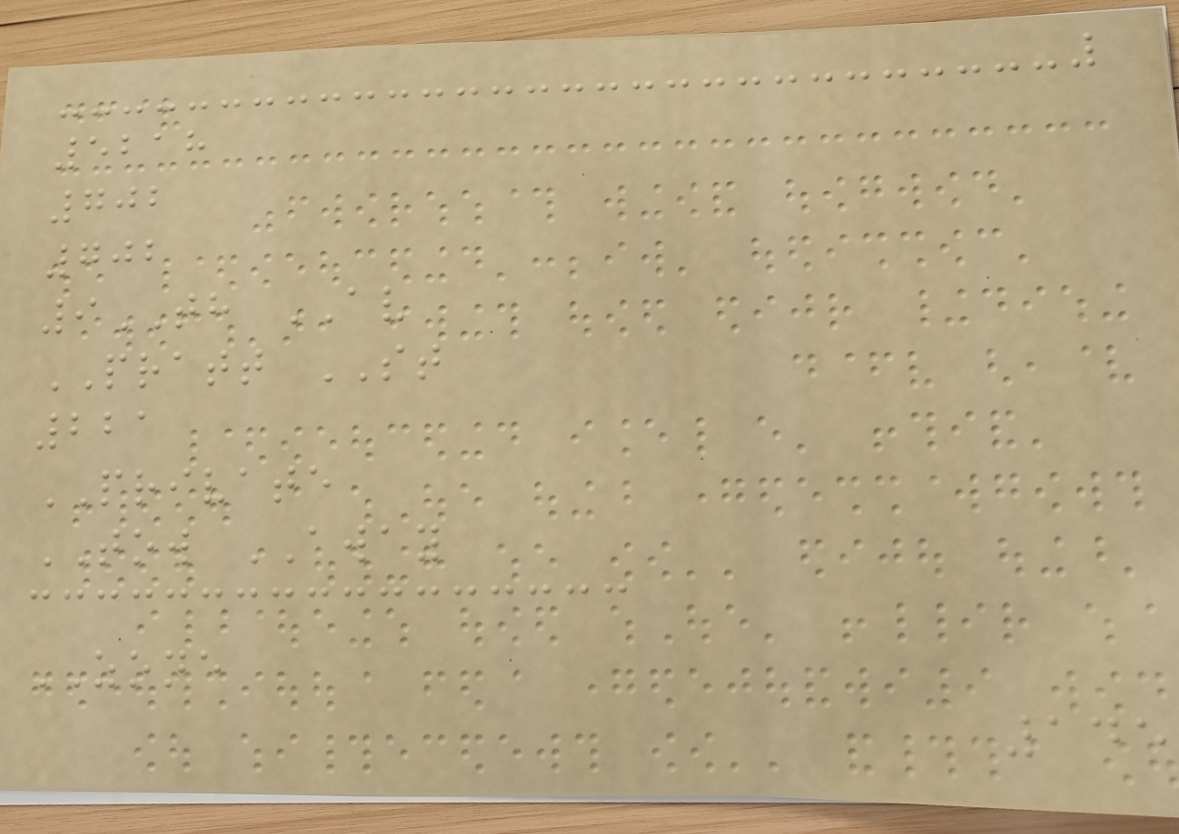5218
702
702
9TH AV
PRATT ST
221
PRIVATE
TOW AWAY
ZONE
145
